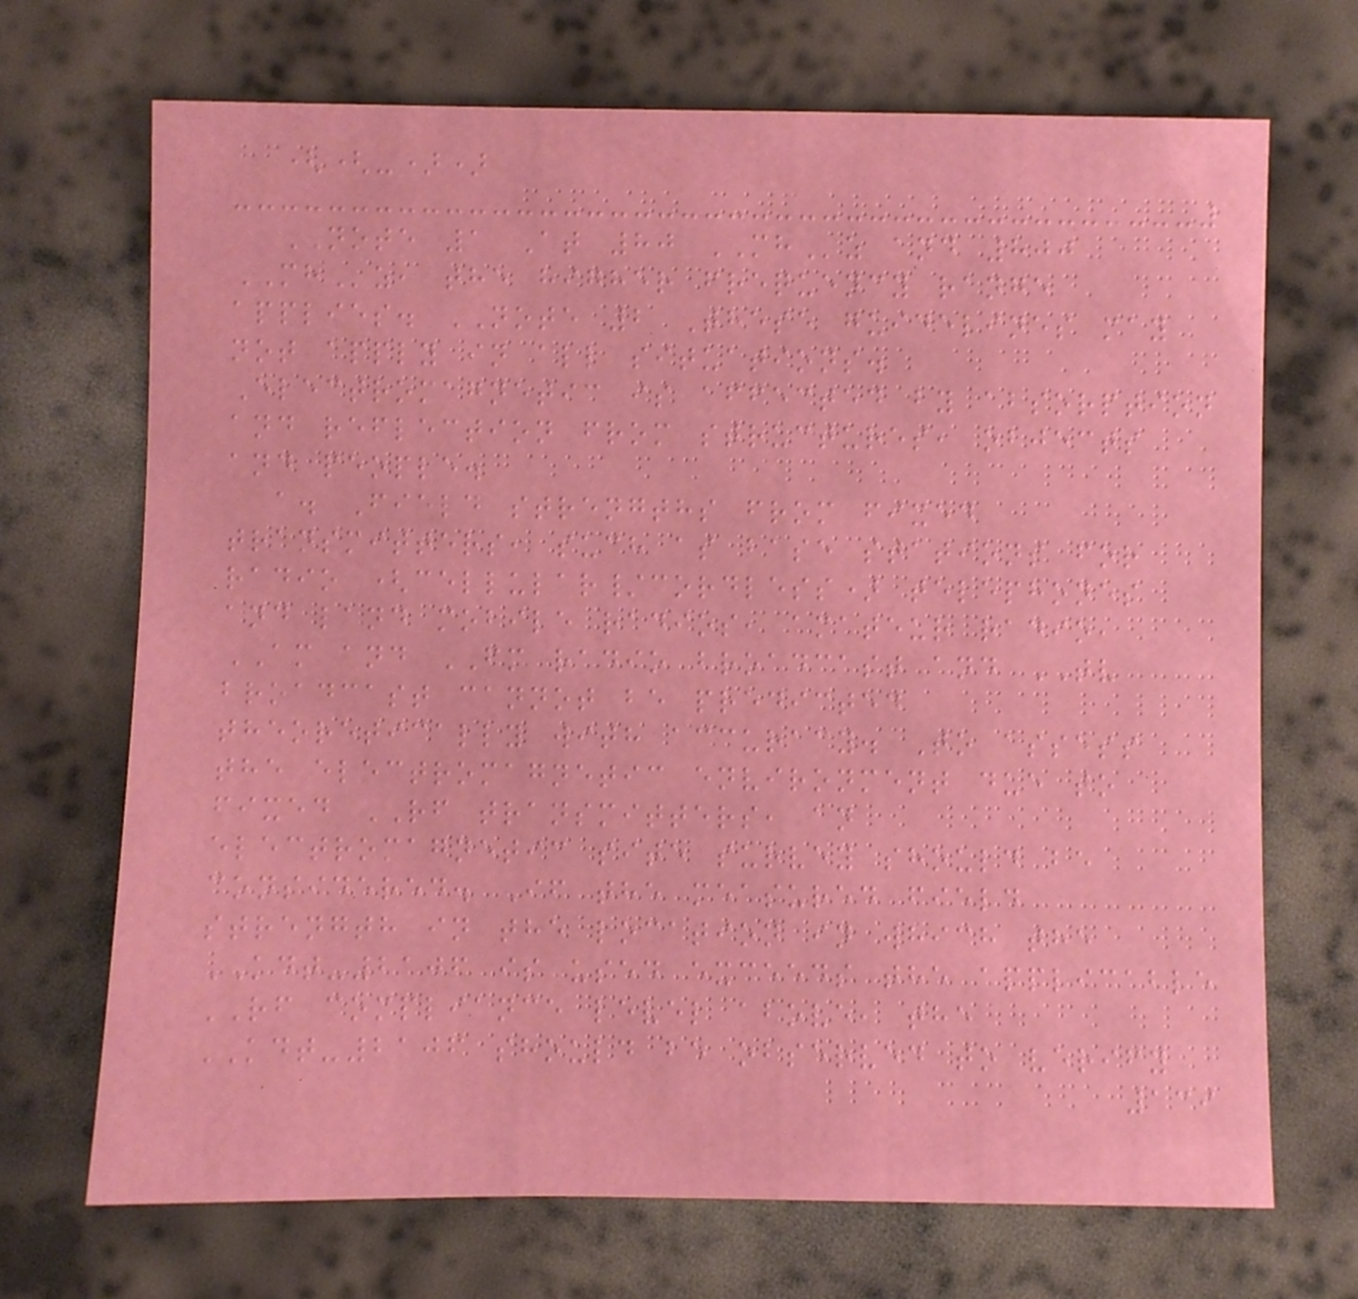((-))
NOTE 1 At 80 MHz and 800
MHz, the higher frequency range
applies. NOTE 2 These guidelines may
not apply in all situations.
Electromagnetic is affected by absorption
and reflection from structures, objects
and people.
a. Field strengths from fixed
transmitters, such as base stations for
radio (cellular/cordless) telephones
and land mobile radios, amateur radio,
AM and FM radio broadcast and TV
broadcast cannot be predicted
theoretically with accuracy. To assess
the electromagnetic environment due to
fixed RF transmitters, an
electromagnetic site survey should be
considered. If the measured field
strength in the location in which the
KDT-2106 is used exceeds the applicable
RF compliance level above, the
KDT-2106 should be observed to verify
139
